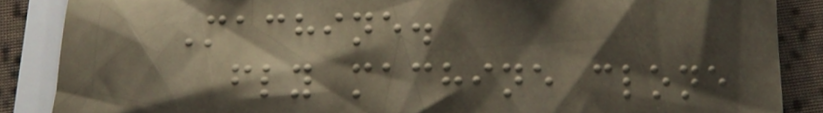Machine.
fly machine clone
